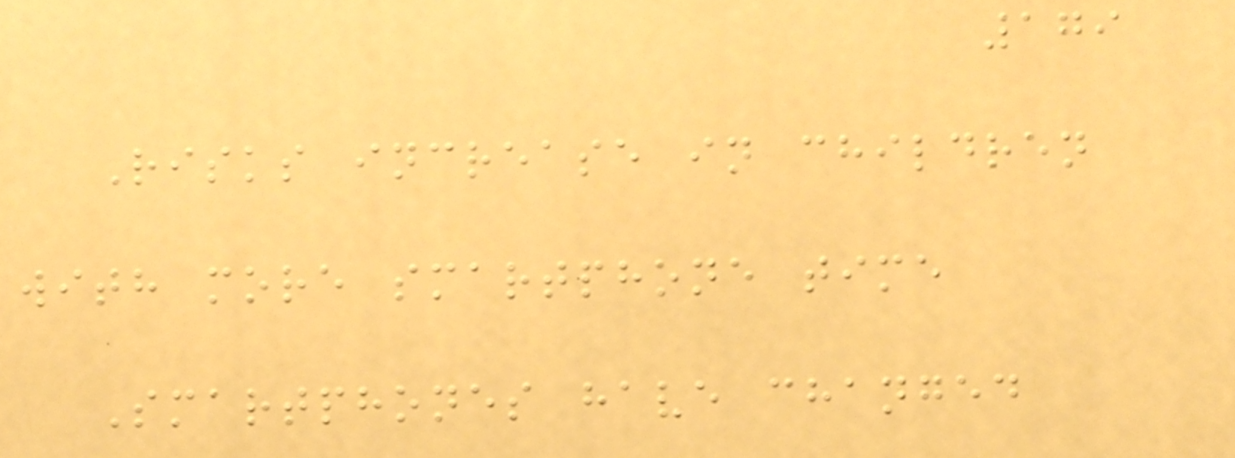179
Risks increase in children
with more smartphone time
Smartphones have changed
